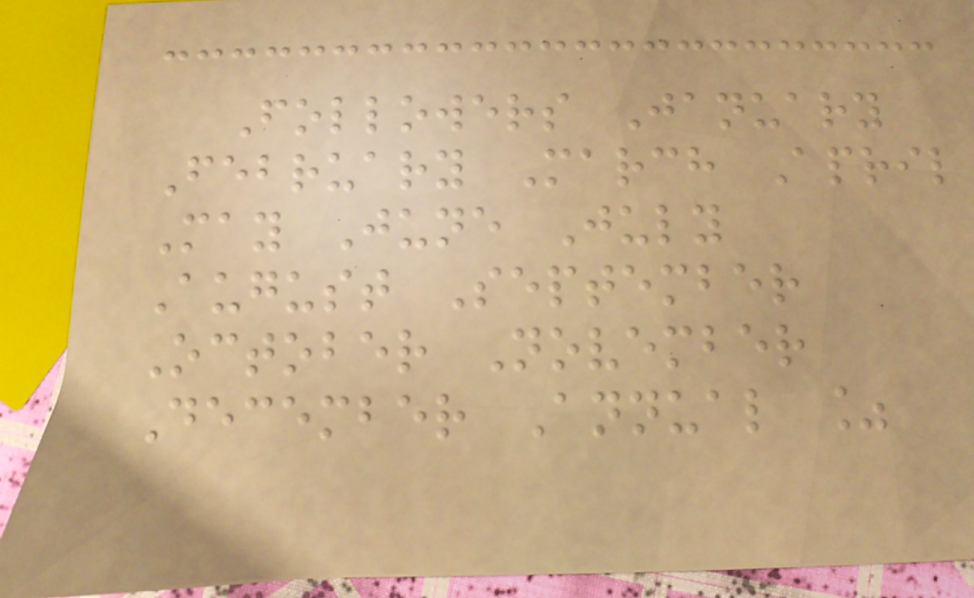Followers January
February March April
May June July
August September
October November
December Annual %
